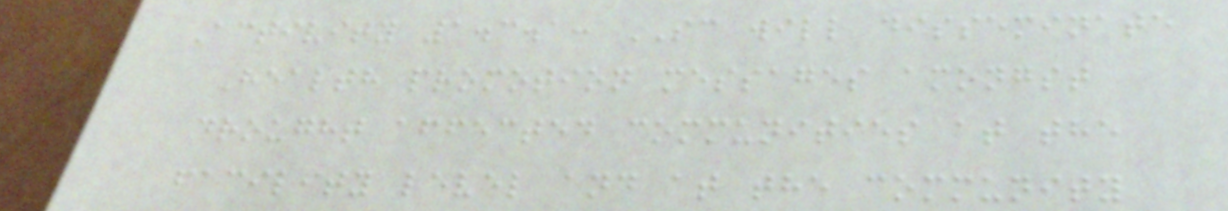Activity 1.3.1: SC will disseminate
Health promotion messages amongst
drought affected communities at the
facility level and at the community
